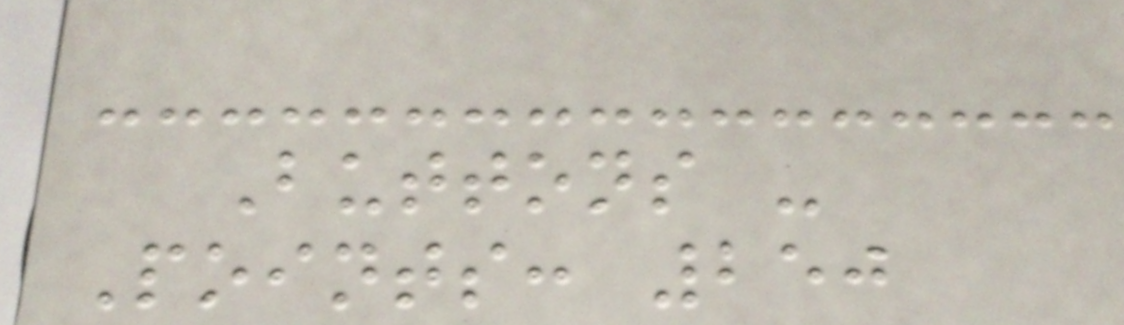Buttons -
Points: 250
